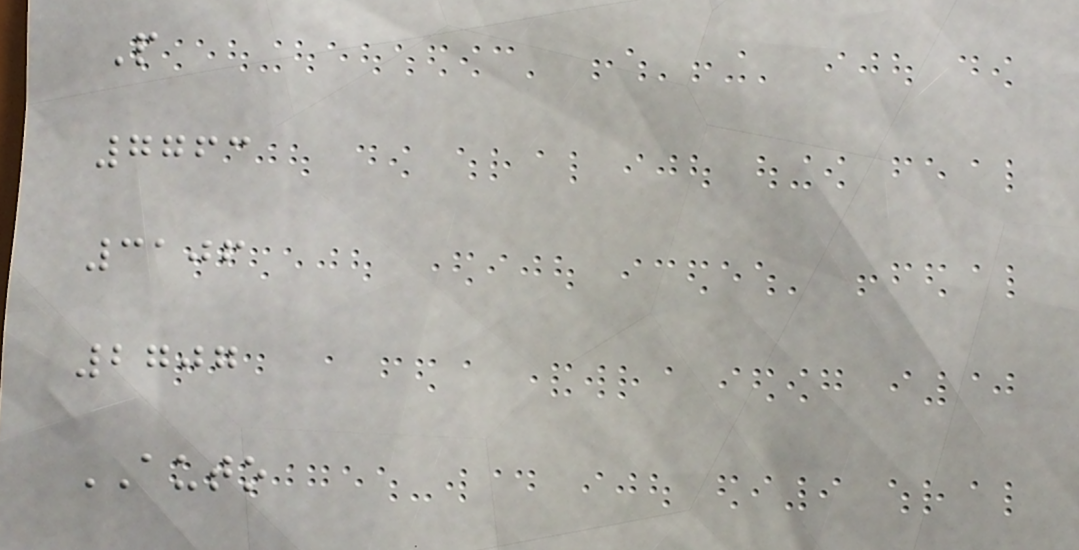P
7763
3106
2707
AUTO
